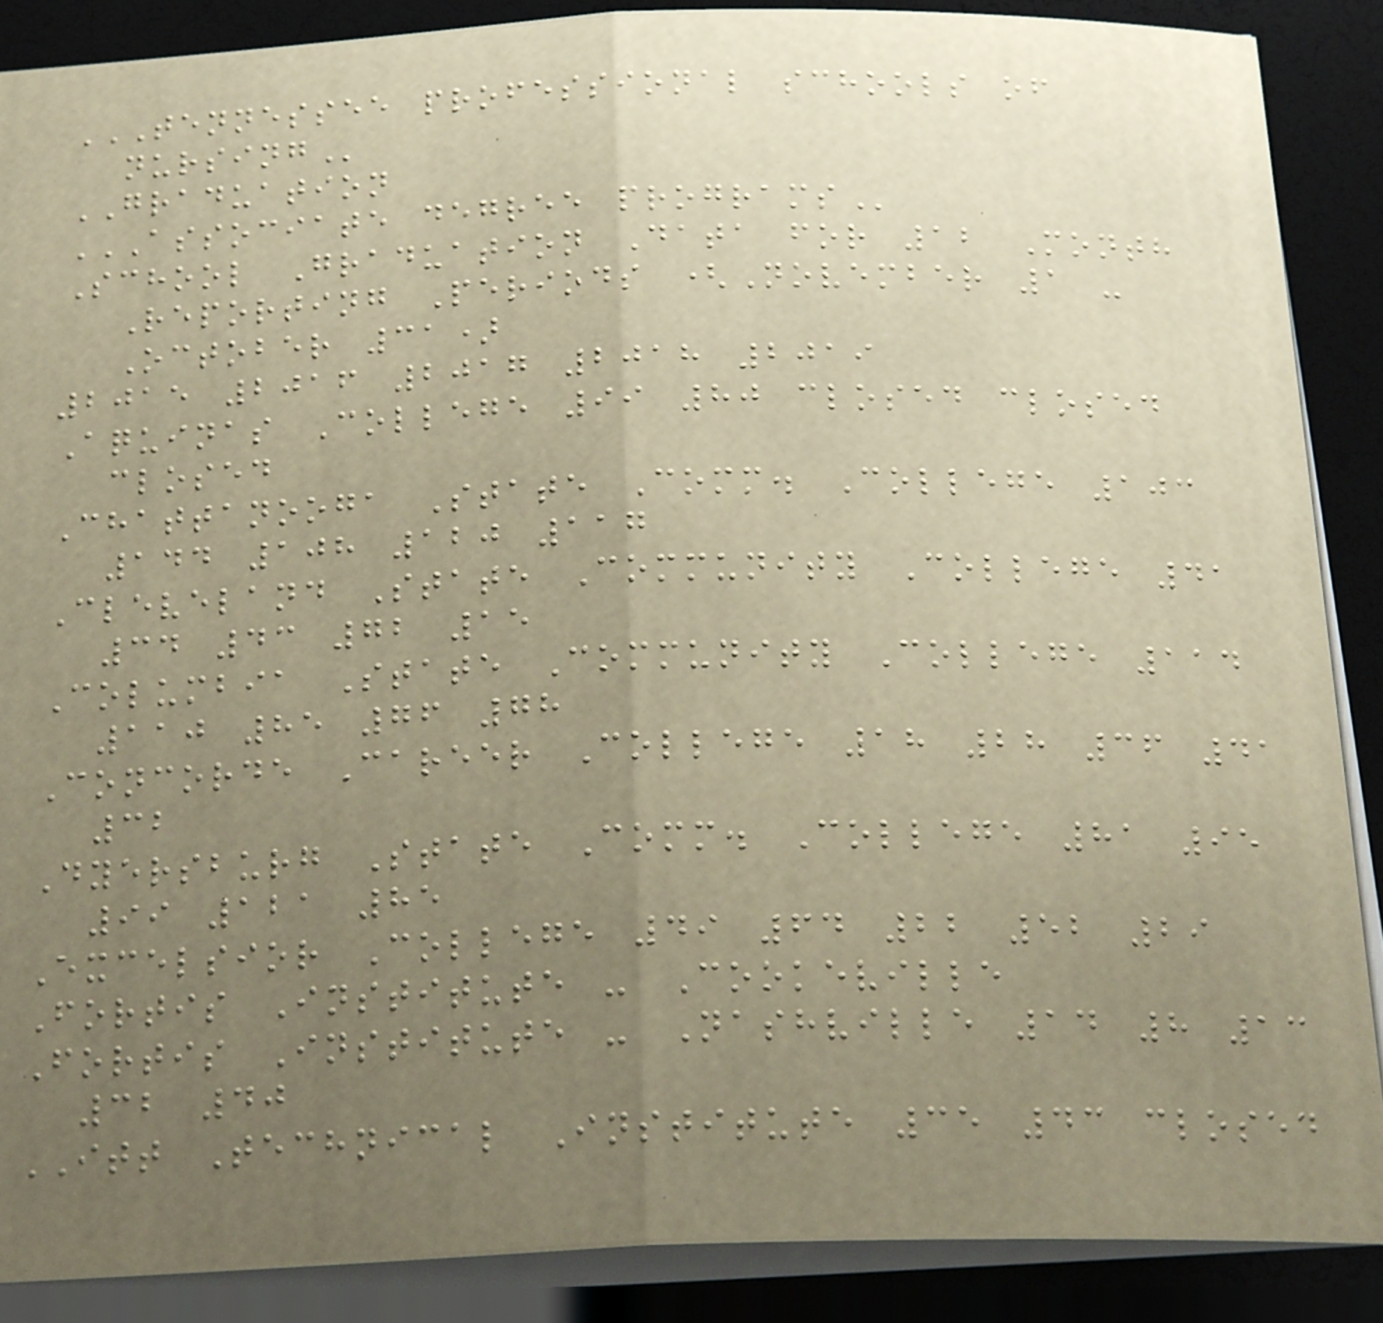TENNESSEE PROFESSIONAL SCHOOLS OF
NURSING
GRADUATION
ASSOCIATE DEGREE PROGRAMS
School Graduation Data for 12 Month
Reporting Periods (November 1 -
October 31)
2015 2016 2017 2018 2019
Aquinas College 99 80 closed closed
closed
Chattanooga State Comm. College 103
144 108 120 117
Cleveland State Community College 41
34 43 72 15
Columbia State Community College 114
110 85 76 78
Concorde Career College 18 28 36 41
32
Dyersburg State Comm. College 81 95
99 121 85
Excelsior College 49 64 22 52 29
Fortis Institute - Cookeville
Fortis Institute - Nashville 14 8 13
32 40
ITT Technical Institute 35 43 closed
